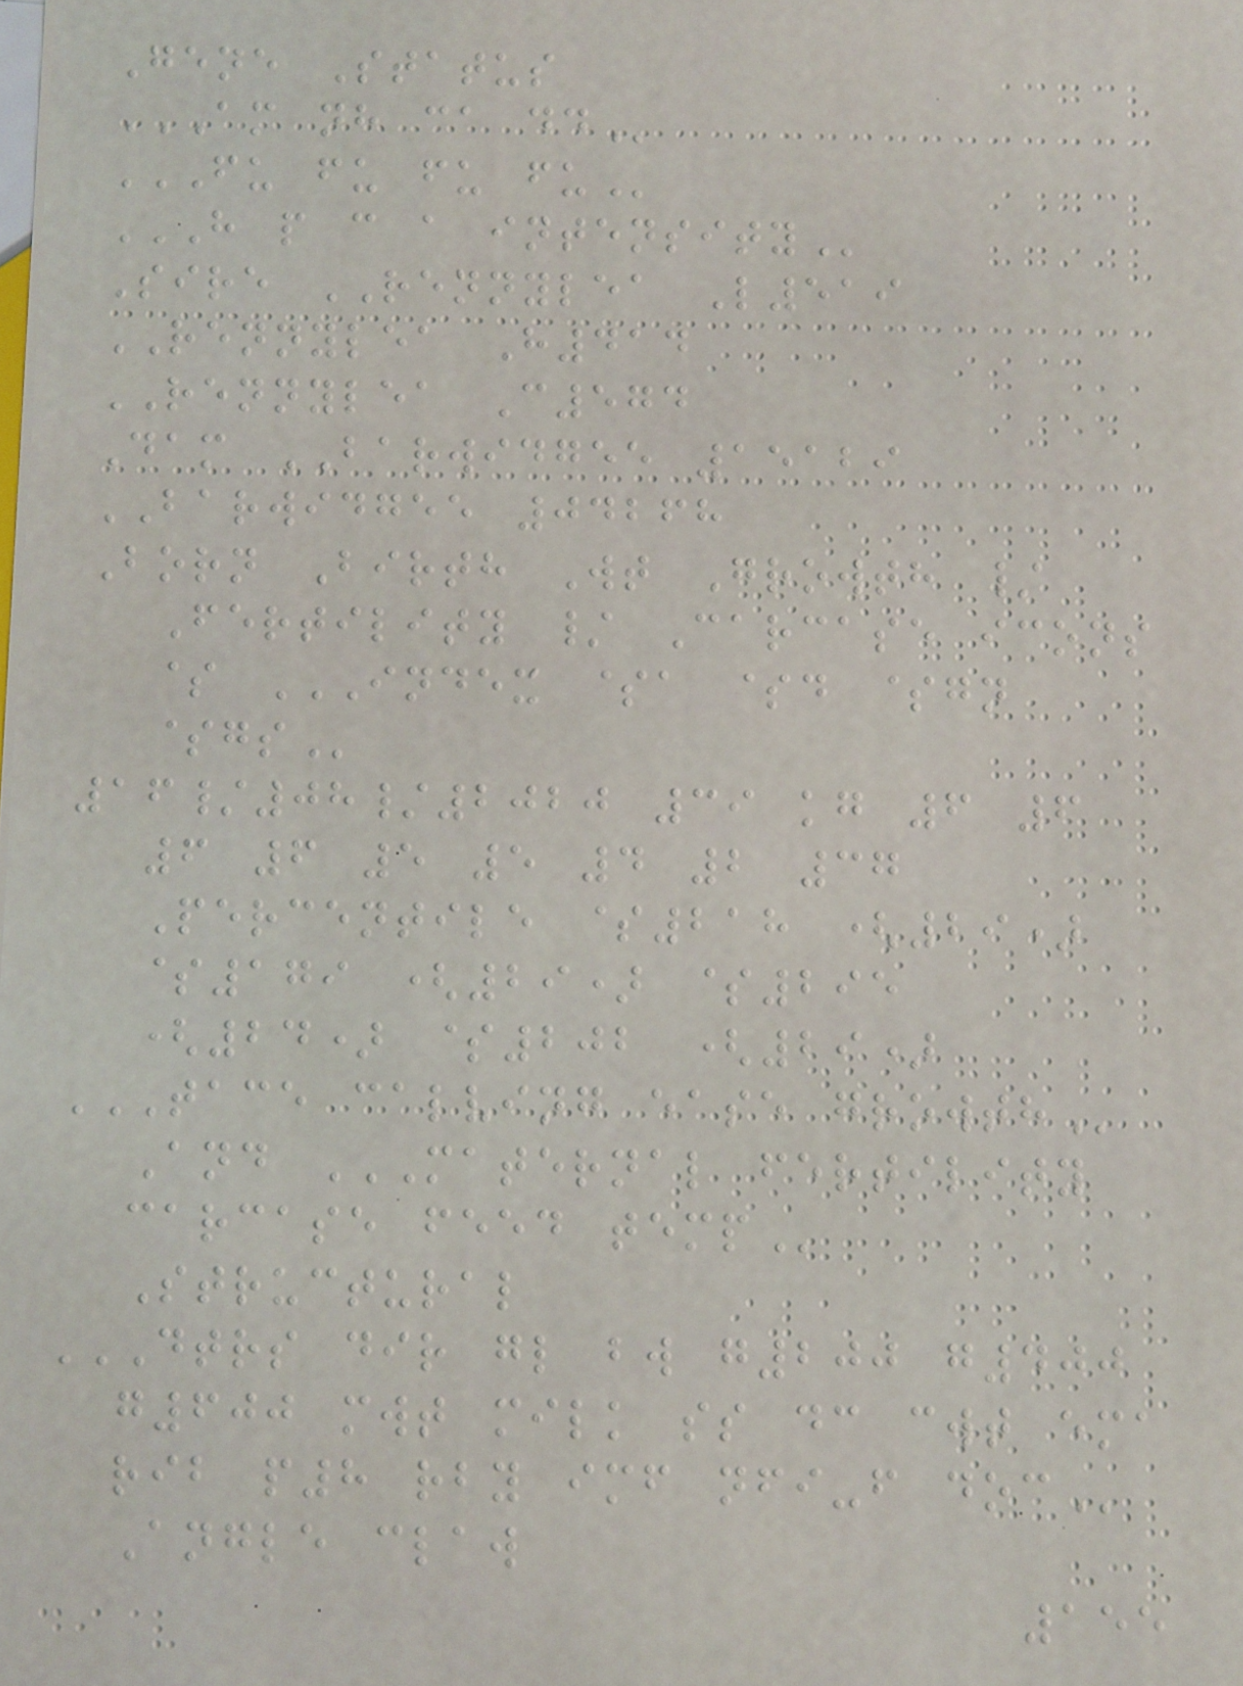Gene Status
AM NH CA DD
FU FU FU FU
H P C A INTENSITY
Sire RENNYLEA L519
RENNYLEA H414
RENNYLEA C574
Dam BARWIDGEE 15129
BARWIDGEE 04268
Born Birth Wt Growth /
Fertility / Carcase icons
$ INDEX $A $D $GN
$GS
16/08/2020 39 kg 6 6
6 6 5 5 4 2 37
Percentile $218 (29)
$179 (29) $295
(24) $202 (29)
TACE CALVING EASE GROWTH
And MATERNAL FERTILITY
CARCASE FEED TEMP
Structural
DTRS DIR GL BW G200 G400
G600 MWT MILK SS DC CWT EMA
RIB P8 RBY IMF NFI-F DOC
Angle claw
155
